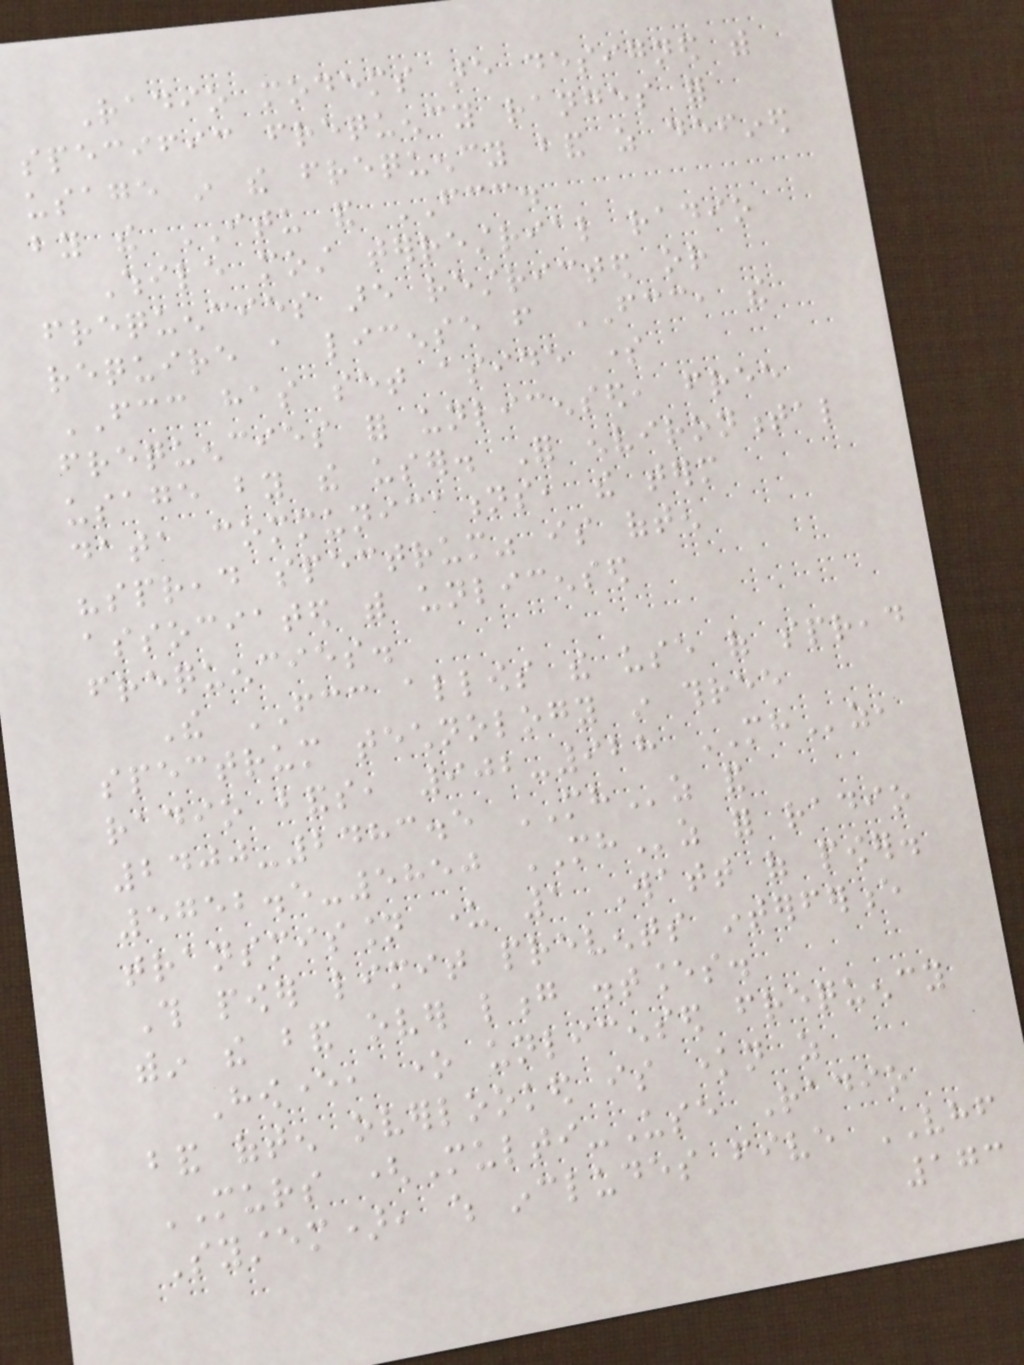Radio modems are designed with
specific frequency ranges for
usage in the frequency band as defined
by the ITU and FCC.
While most terrestrial radio
frequencies are restricted or
require a license from FCC, the
FCC has set aside some
frequencies for unlicensed, free
usage by the user. For environmental
data communications, the term
"spread spectrum" is often
associated with unlicensed
frequencies.
The FCC allows the use of spread
spectrum technology in three
radio bands, 902-928 MHz,
2400-2483.5 MHz and
5752.5-5850 MHz for radio
transmission under 1 Watt of power.
This power limit prevents interference
within the band over long distances.
However, one unlicensed frequency
band often overlooked is known as
MURS (Multi-Use Radio
System), which includes five VHF
173
